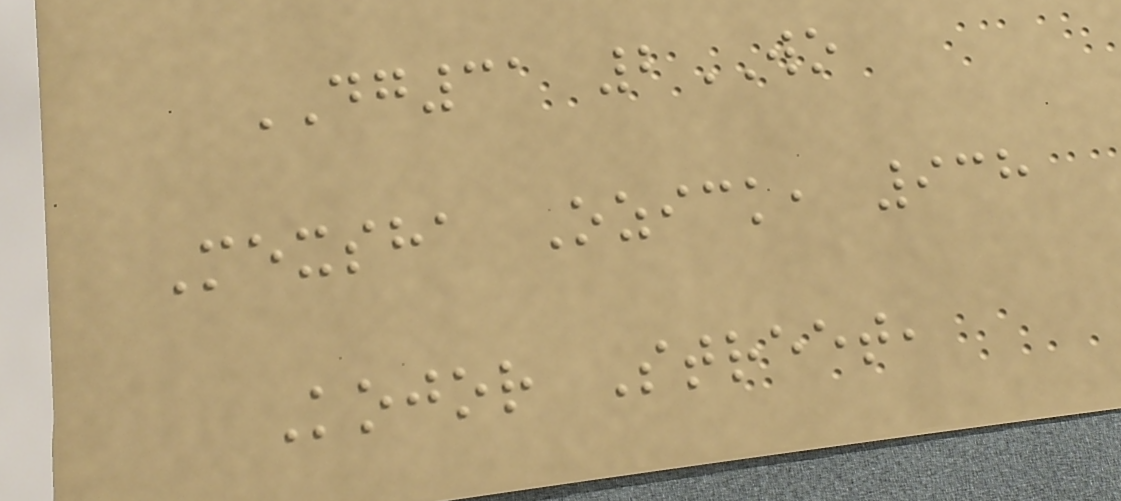DG31 2WO
Mexsha Ozick, 938
Kojor Street,
